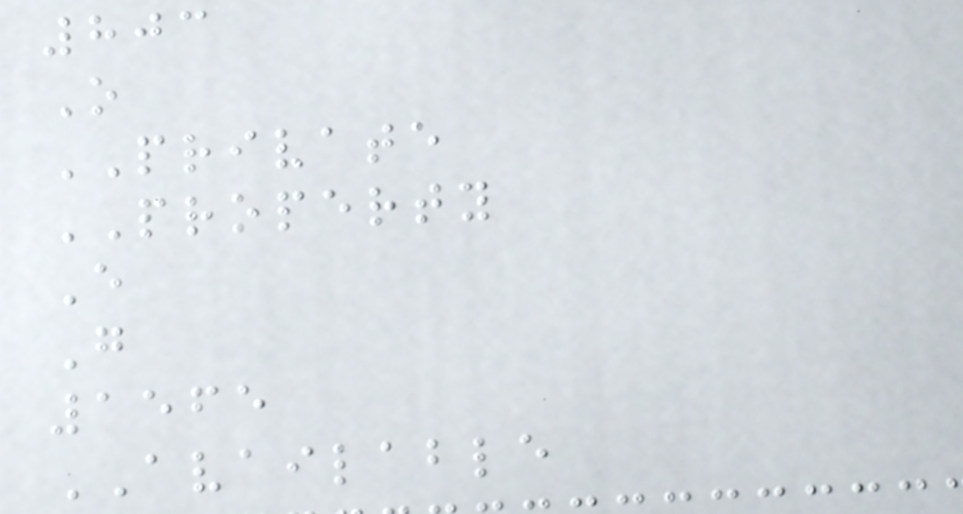803
O
PRIVATE
PROPERTY
E
G
1565
AVAILABLE
